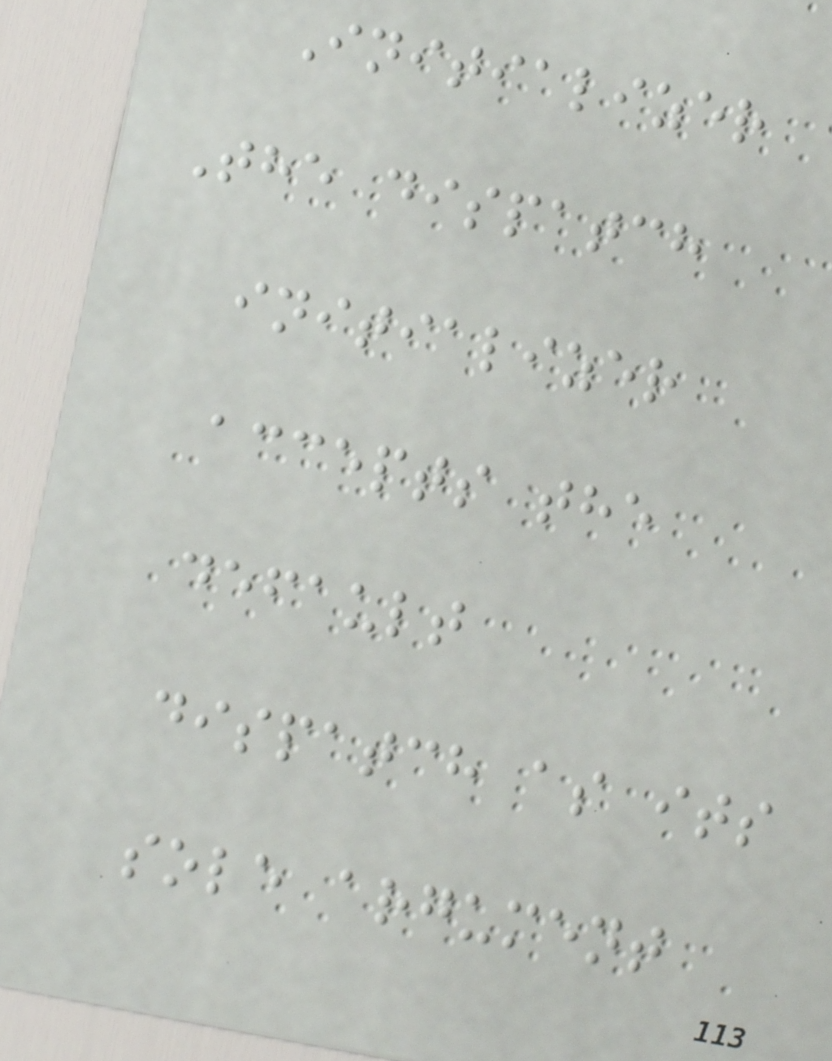Initializer
The dispatch
initializer
accepts the
default
dispatch as its
sole argument
